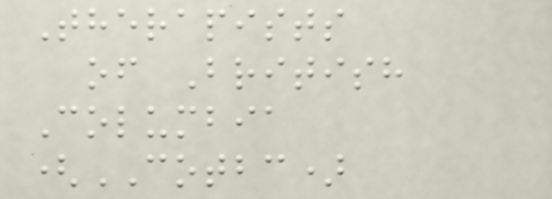Therapists
of British
Columbia
(COTBC)
